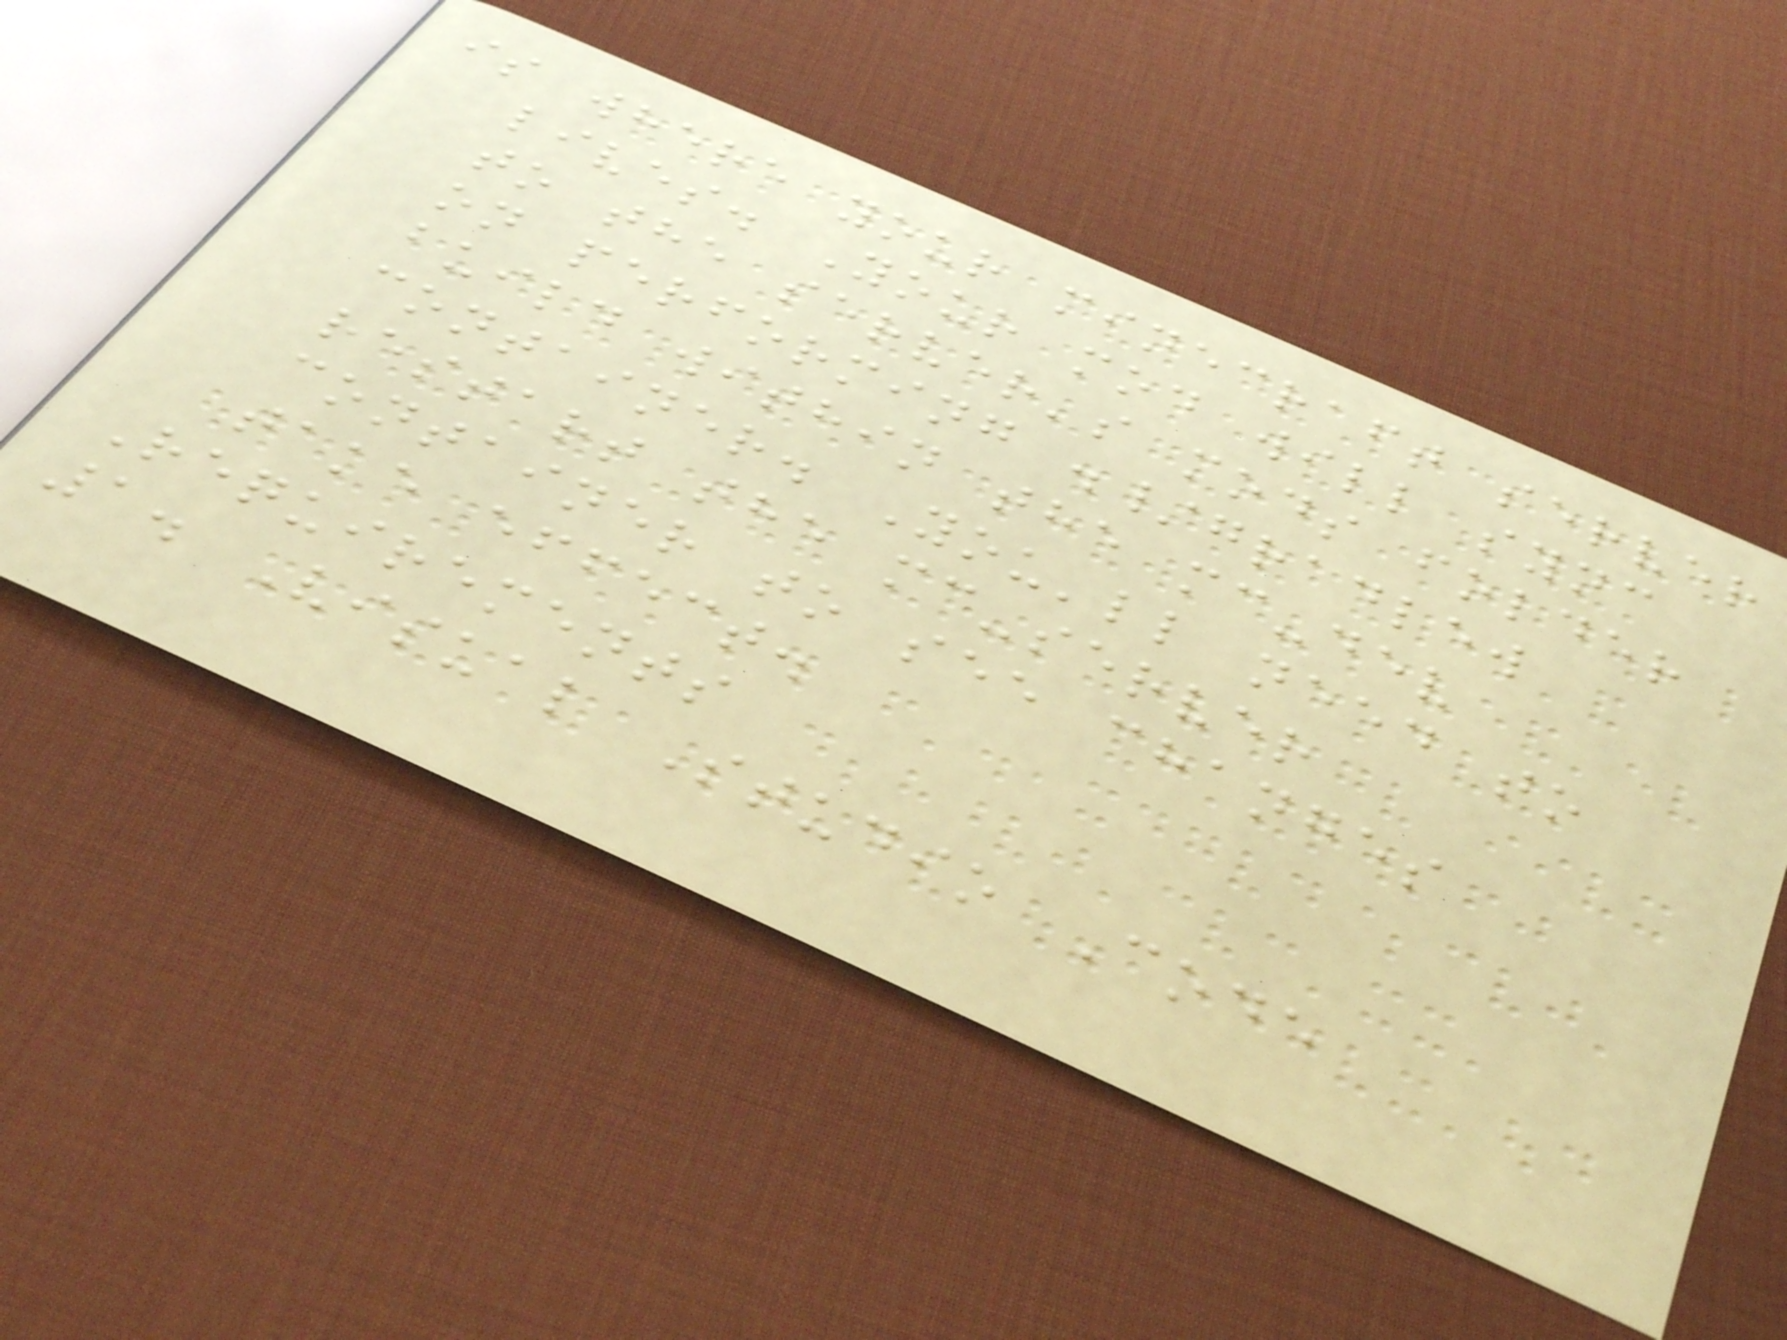is where your minecraft server
lives. Your mod will sync
to the server's mods folder
on performing ./gradlew
build within the mc-dev
container. You'll need to
restart the mc-server
container to see changes
take effect.
Requirements
1. Visual Studio Code
